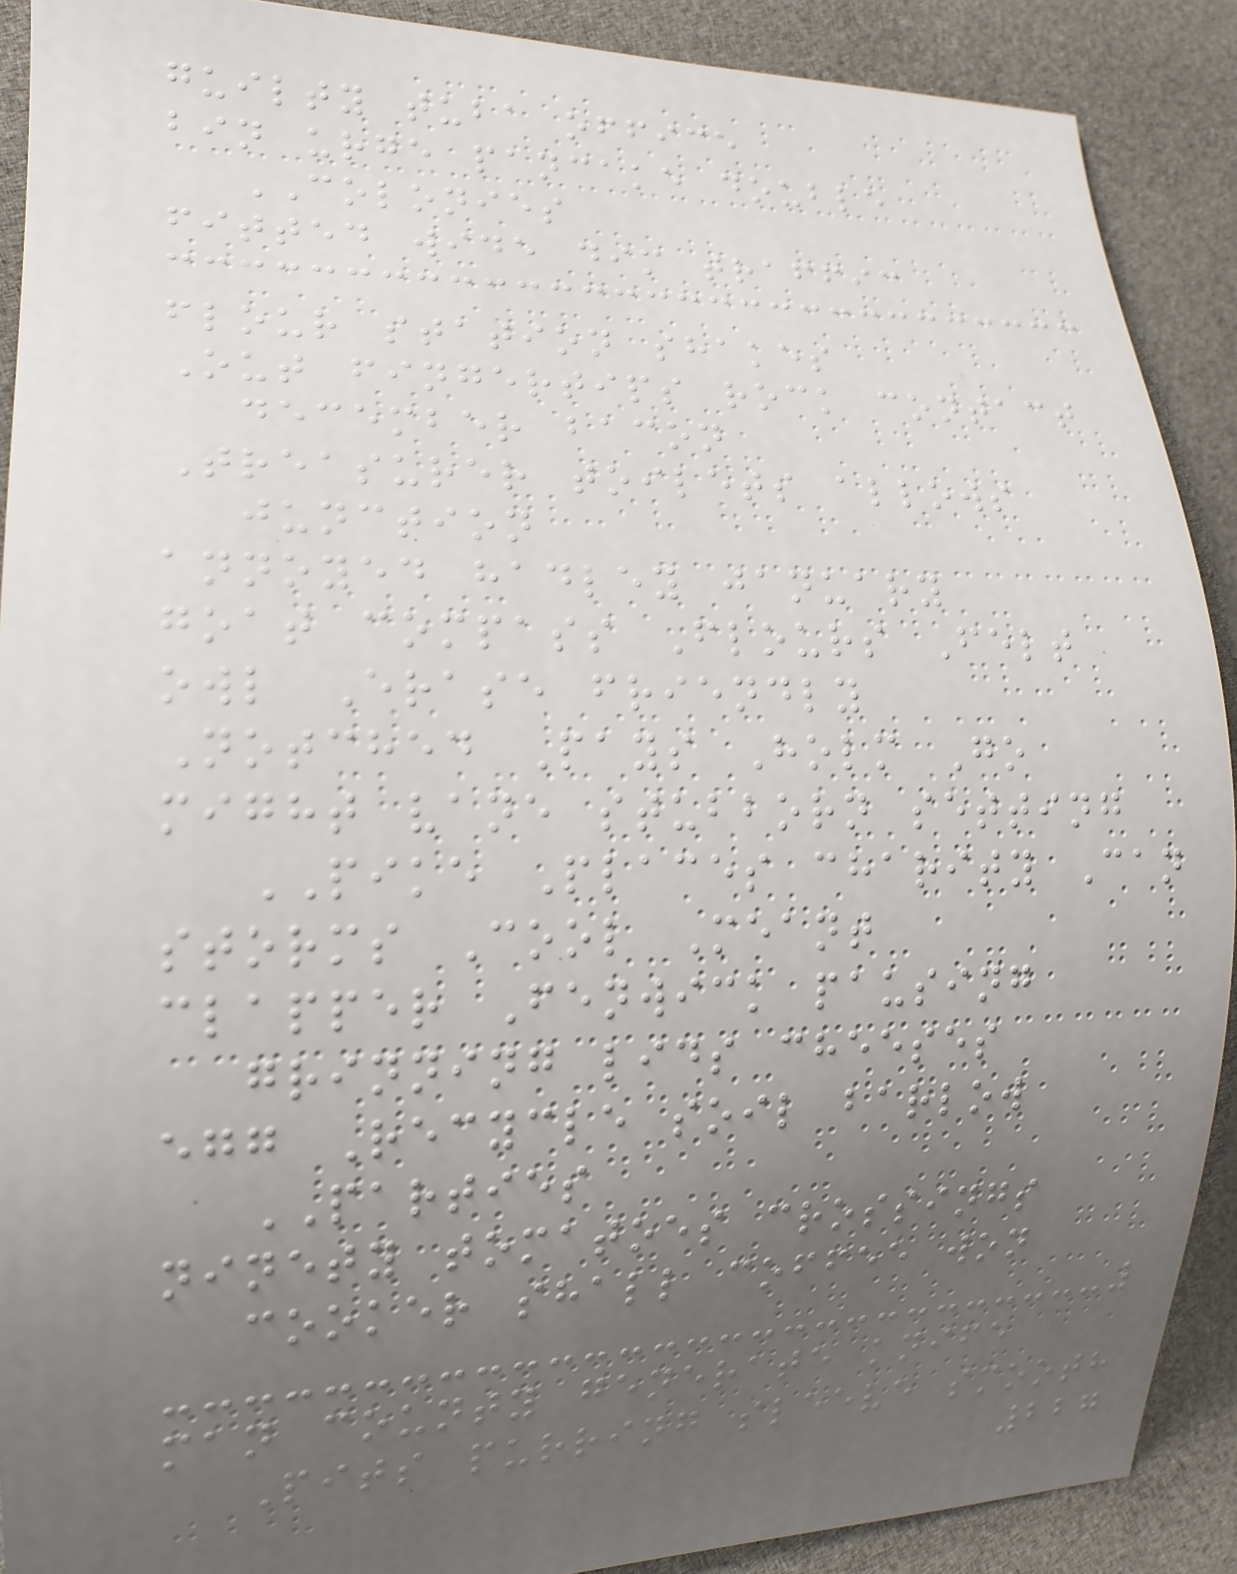guilty tuba office
bin urge pancake double
COLONIES
fitted wide dim traffic
flour station shakes
Out fingertips rock contact
december bacon
Treasurer toilets allows
junction
annoyed hadley january
goat compass Flours Felt
owl Erase friendly
Notched Pays Holm Go
might vane stubborn setting
PIKE Places charity Can
storms Cool Meant
clapper Fenwick pausing
grinning lids cheeses
egg Recycle soil barlow
PARTIES
ninety tomatoes crossings
cooker shall coffee won
man county generate knife
Pits purring sleeve smooth
227
